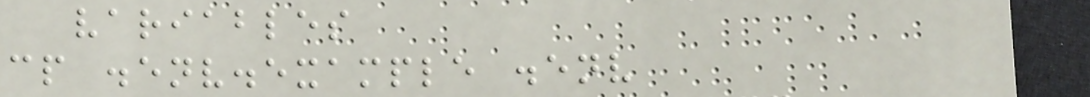variables
cp .env.example .env
